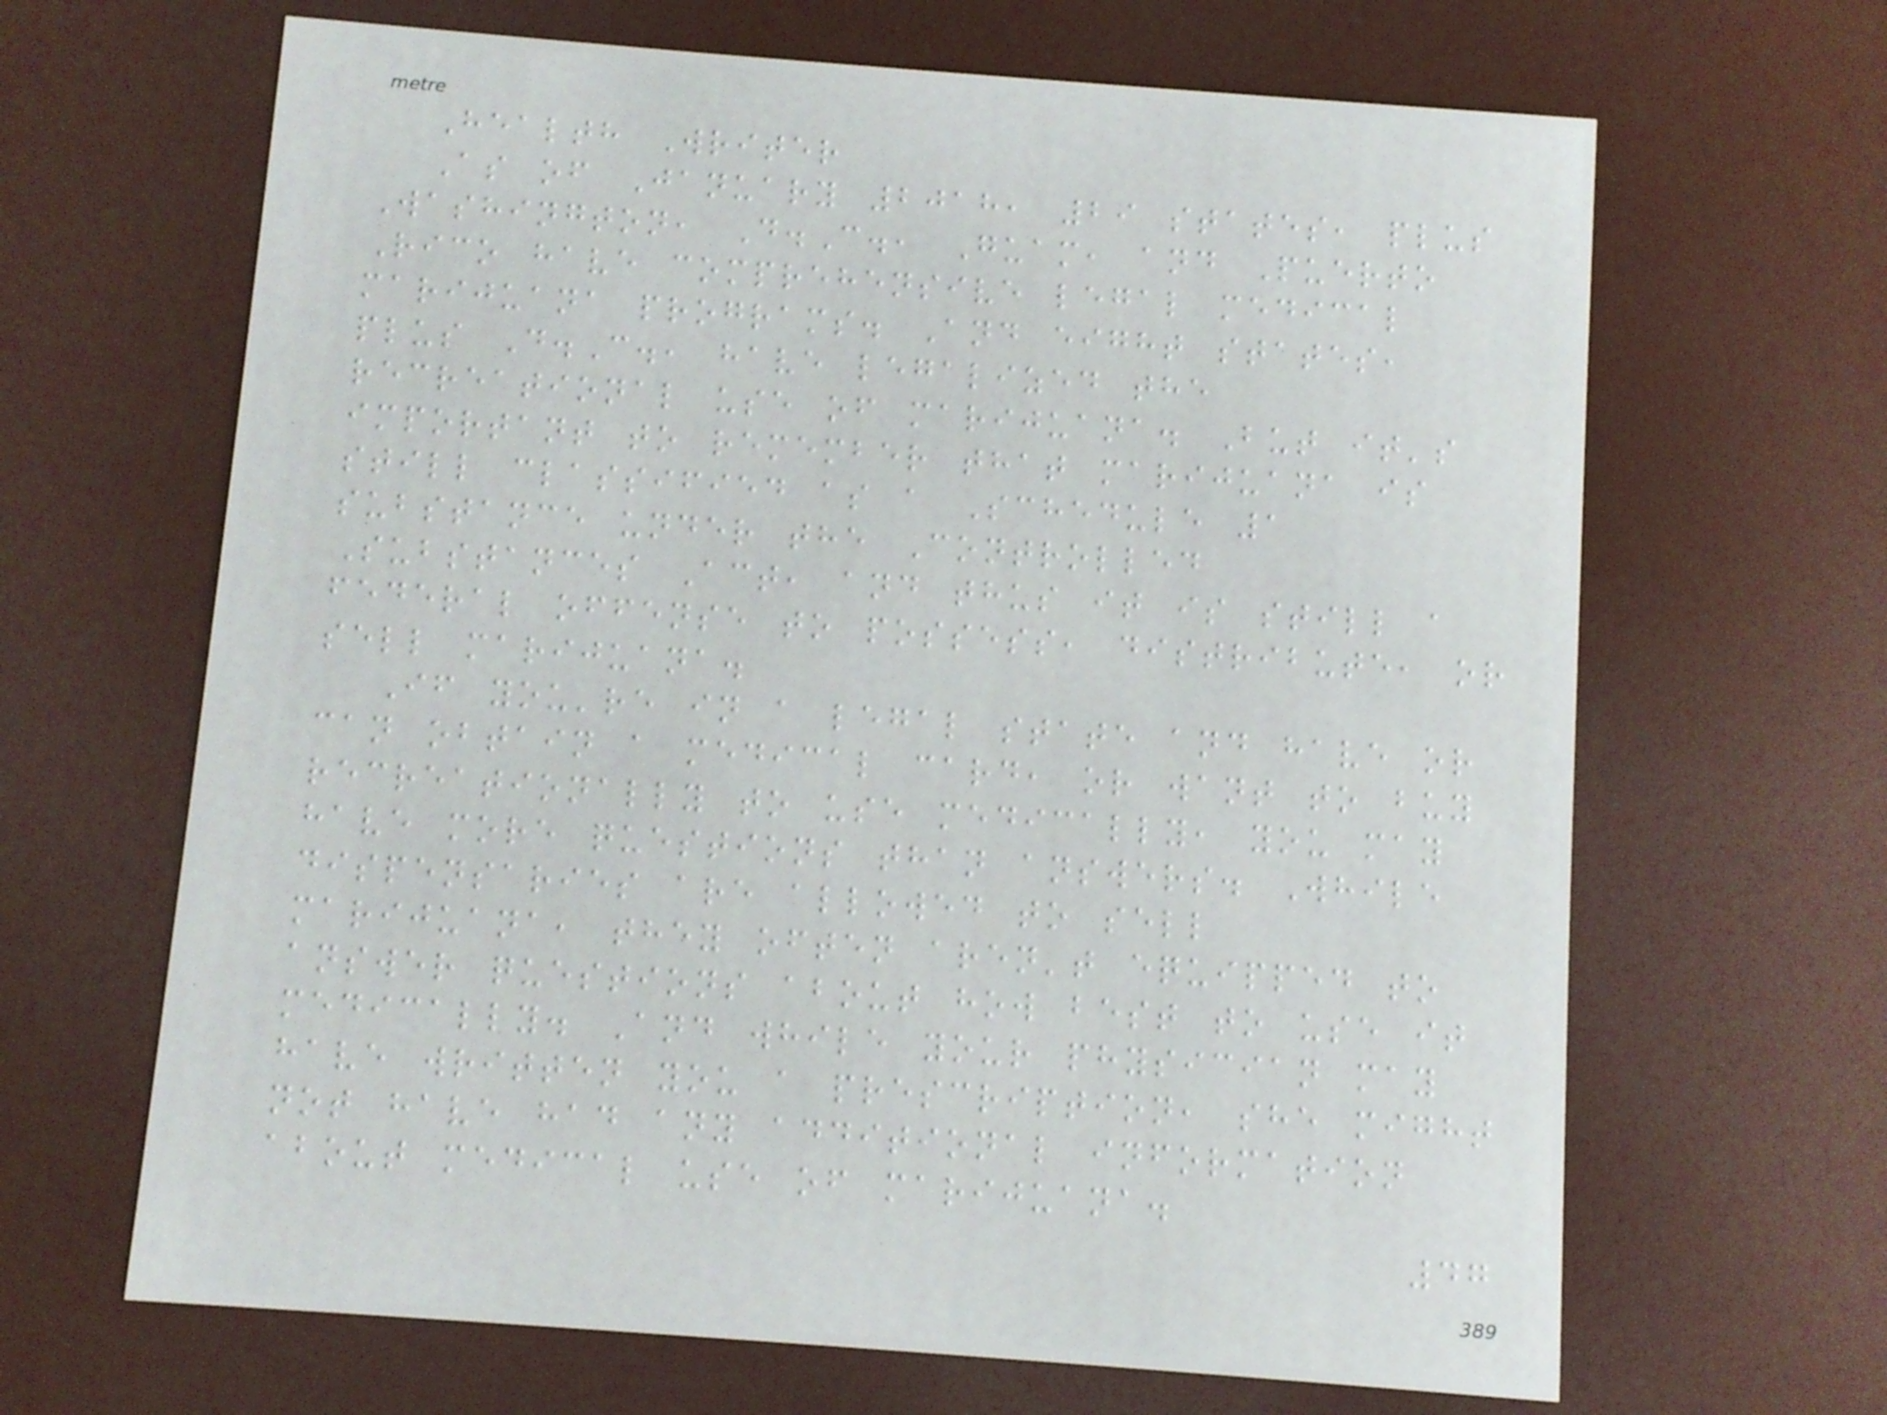Health Writer
As of January 2018, 29 states, plus
Washington, D.C., Guam, and Puerto
Rico have comprehensive legal medical
marijuana programs. And eight states,
plus D.C., have legalized the
recreational use of marijuana. But it's
important to remember that marijuana is
still classified as a Schedule 1
substance under the Controlled
Substances Act, and thus it is still a
federal offense to possess, distribute, or
sell marijuana.
If you're in a legal state and have or
can obtain a medical card, or want to buy
recreationally to use medically, you may
have more questions than answers. While
dispensaries are allowed to sell
marijuana, they often aren't equipped to
answer questions about how best to use it
medically. And while your physician may
have written you a prescription, she might
not have had any additional information
about medical use of marijuana.
47
